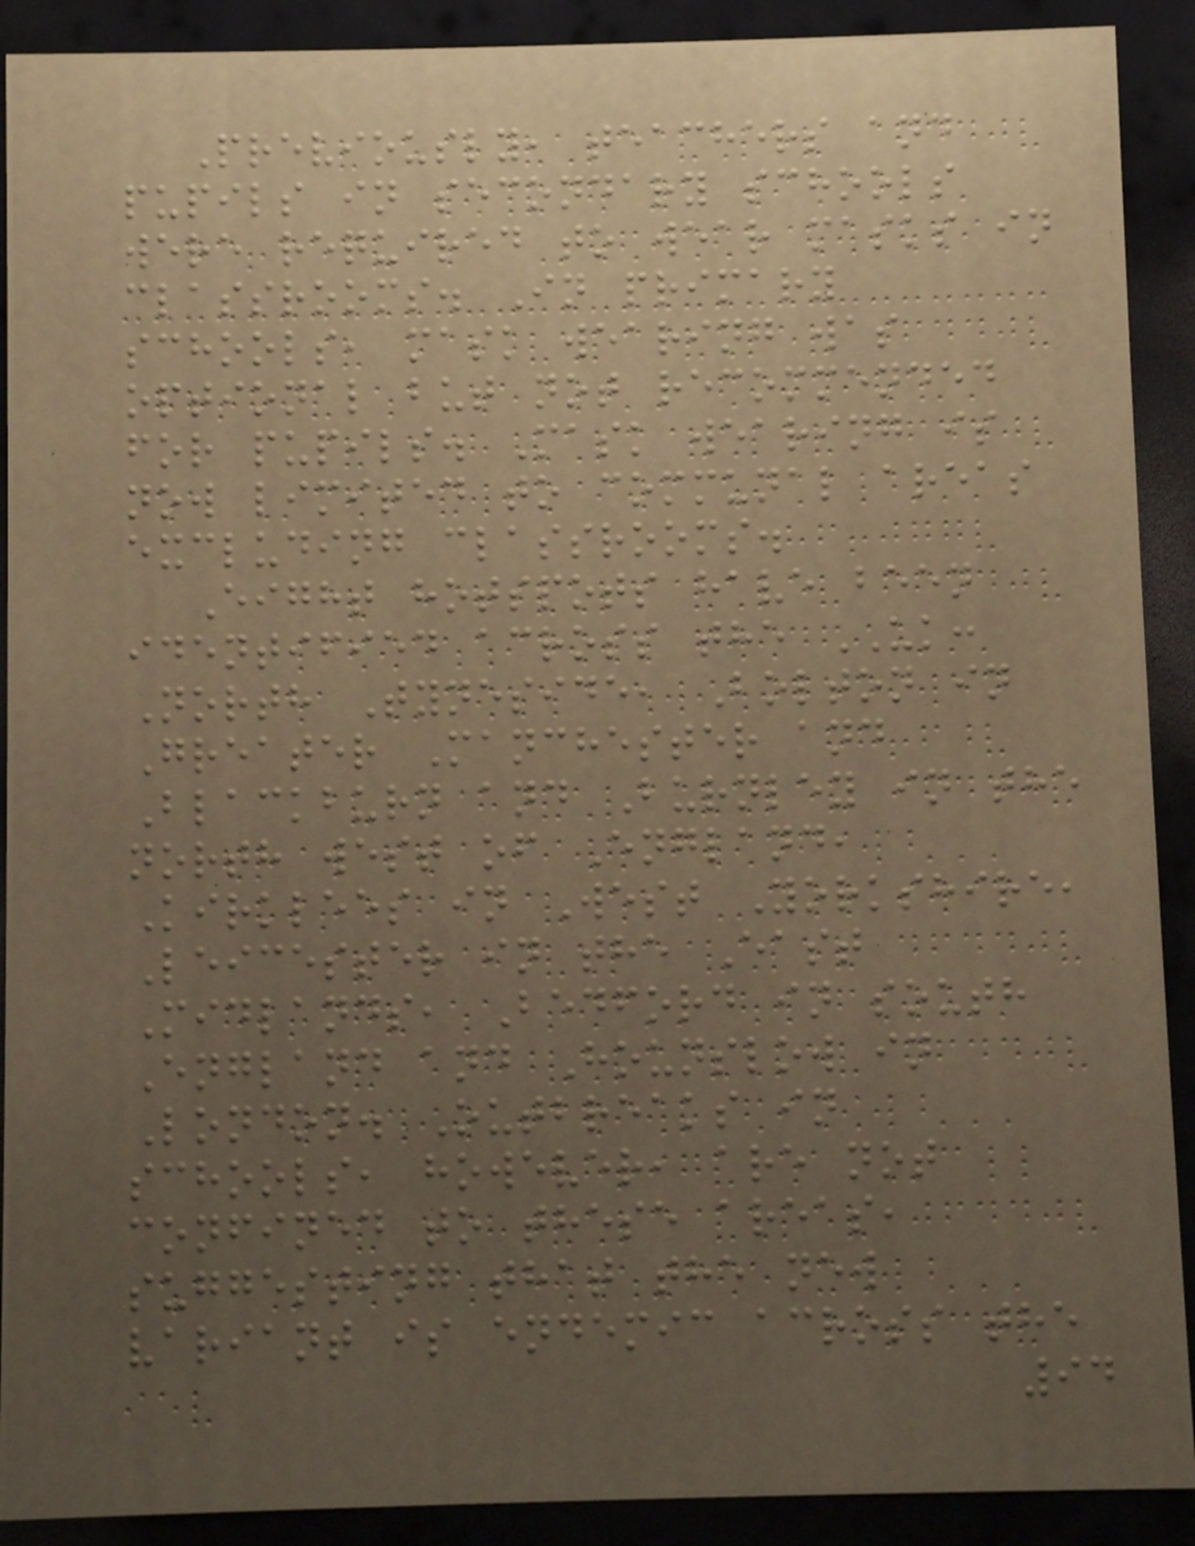Previously, teachers and
pupils in secondary schools
were required to wear masks in
classrooms. In primary
schools, mask wearing was
optional but not recommended
for pupils. Mask wearing is
now limited to communal areas
excluding classrooms.
Eight hotspots have been
identified across the UK:
North Tyneside, Bolton in
Greater Manchester and
Blackburn and Burnley in the
north west of England,
Kirklees in West Yorkshire,
Leicester in the East
Midlands, Bedford in south
England and Hounslow in
London. Outbreaks in
schools, however, are not
confined to these areas,
suggesting that the new
variant is endemic across the
94
